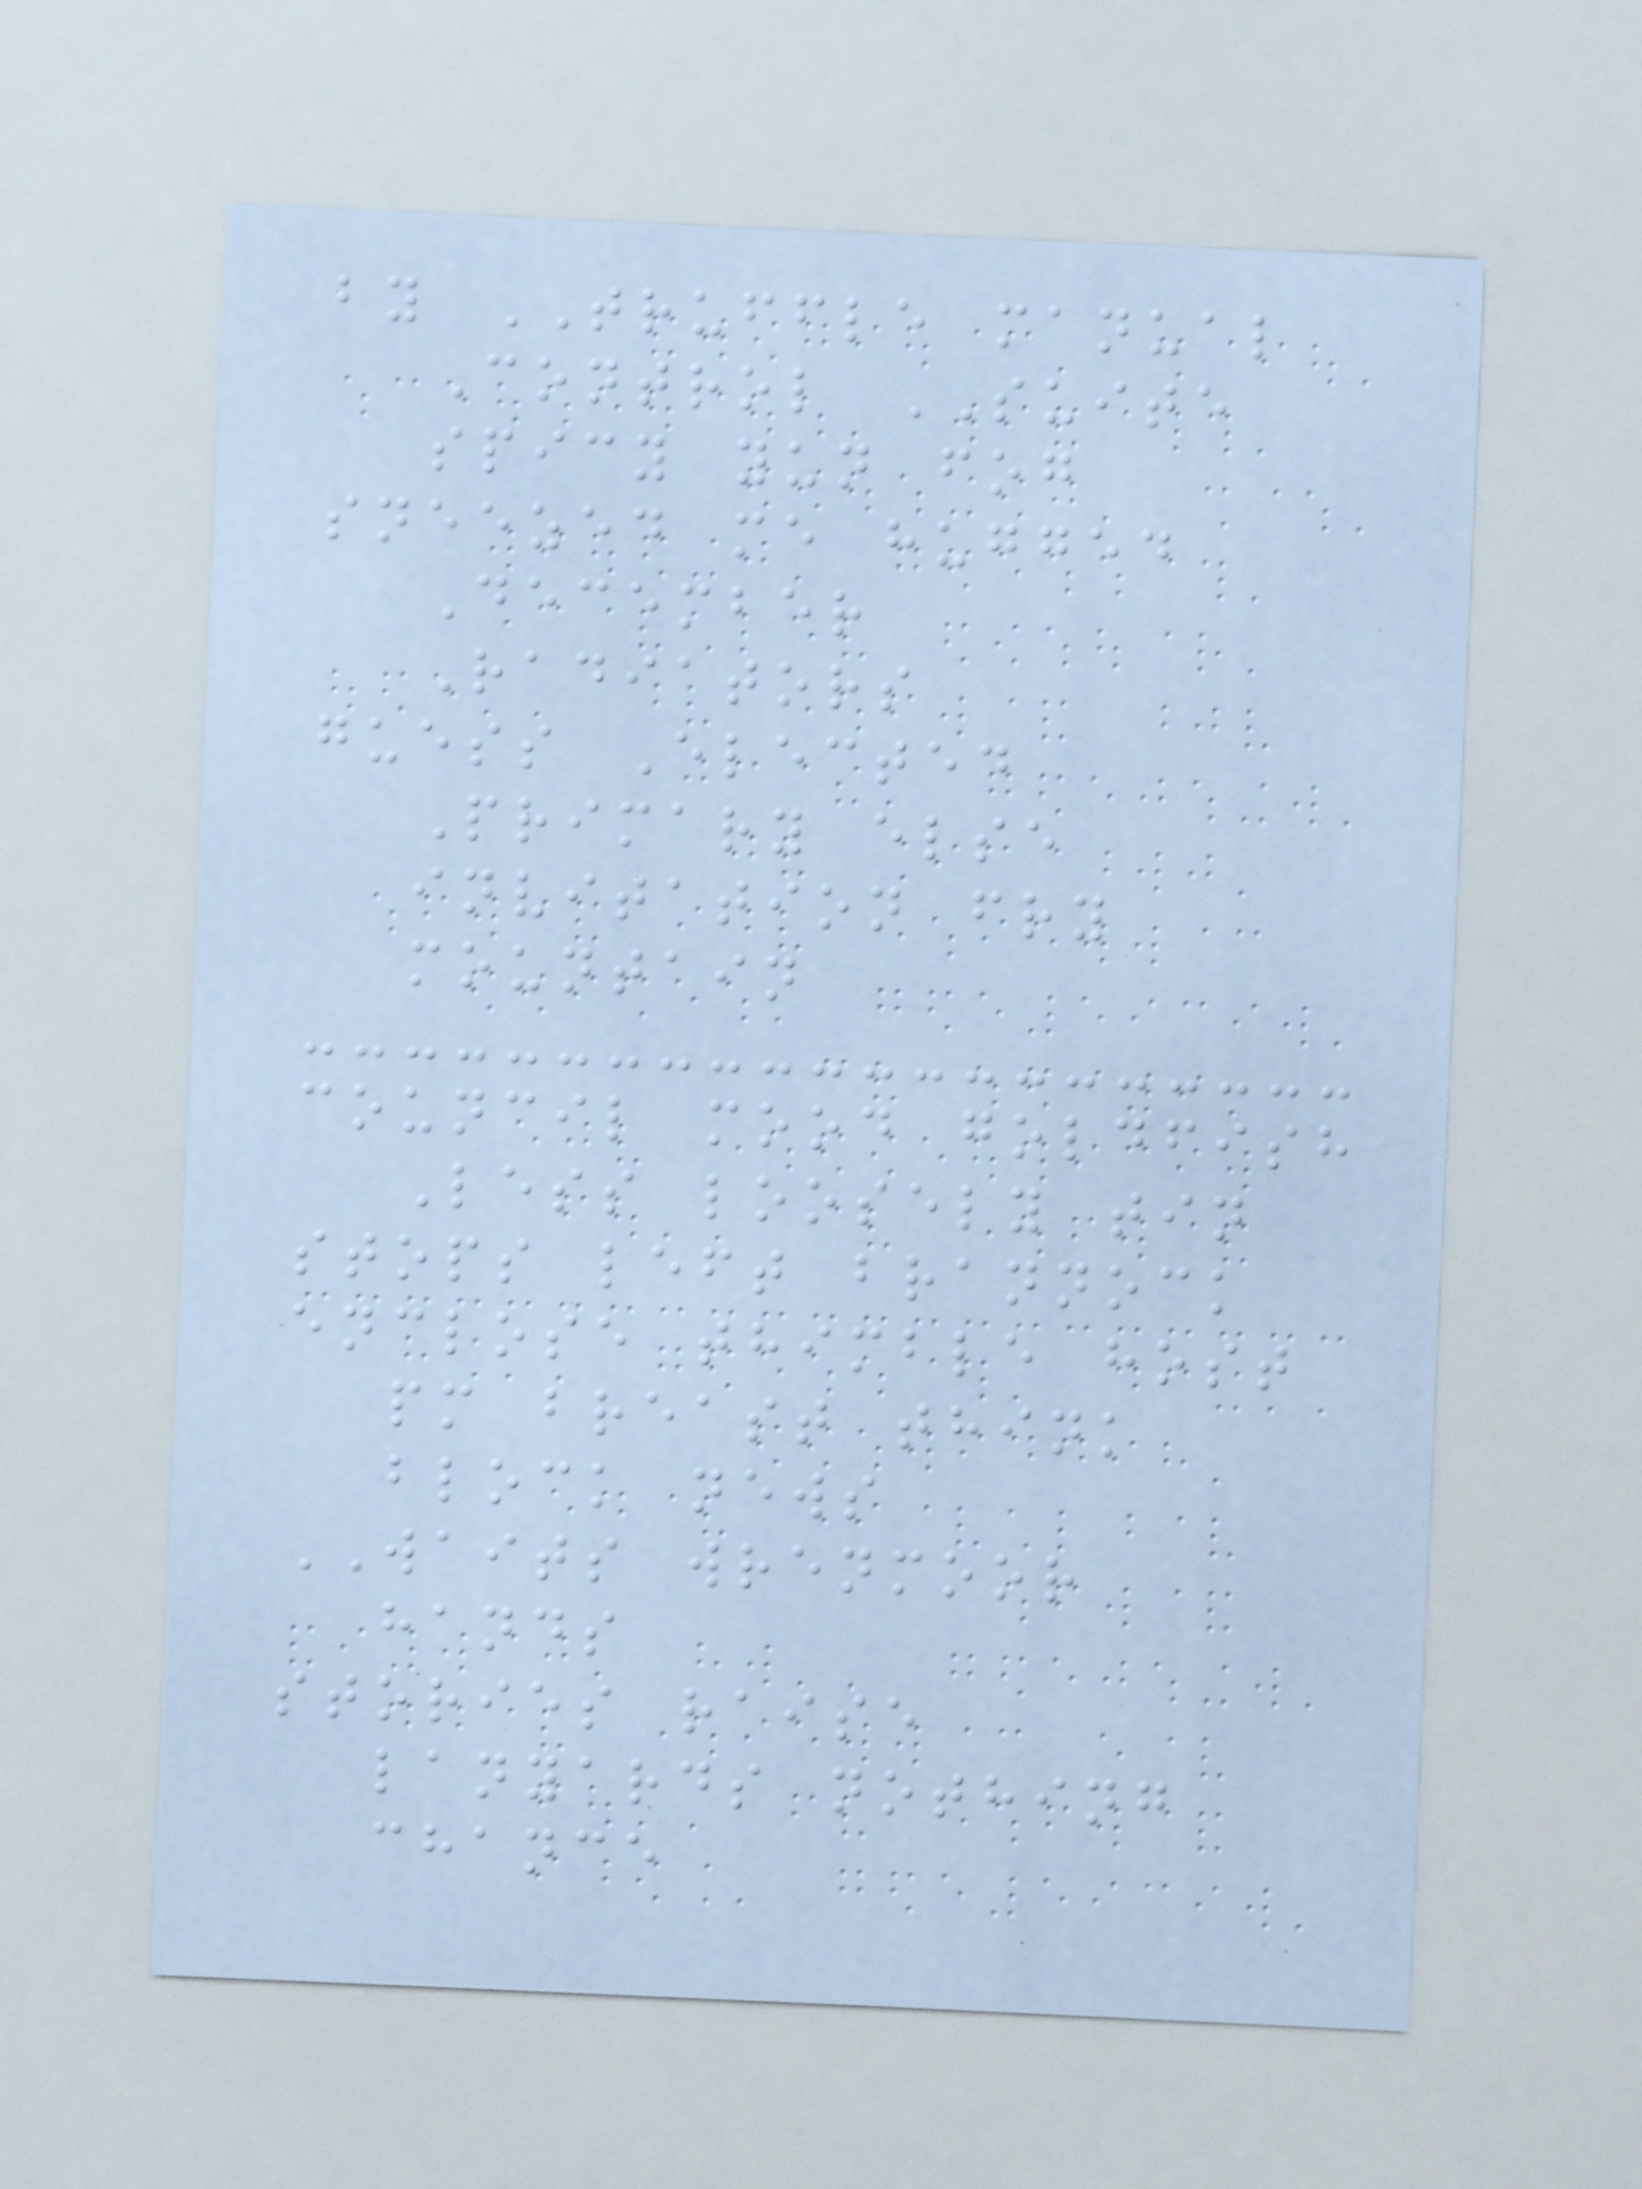by TRUFFLE manual
Control SUITE
spicy yun fog
sneezed me hugged
December
Radiators
guess Elected
Primary else
invitation fry
mountain
council mood goldfish
Less loosely tin
stops left brannock
enclose thimble host
pm breast think
block news
WAITS wrenmoor
hands
stories raise
lanyards nothing
chance
